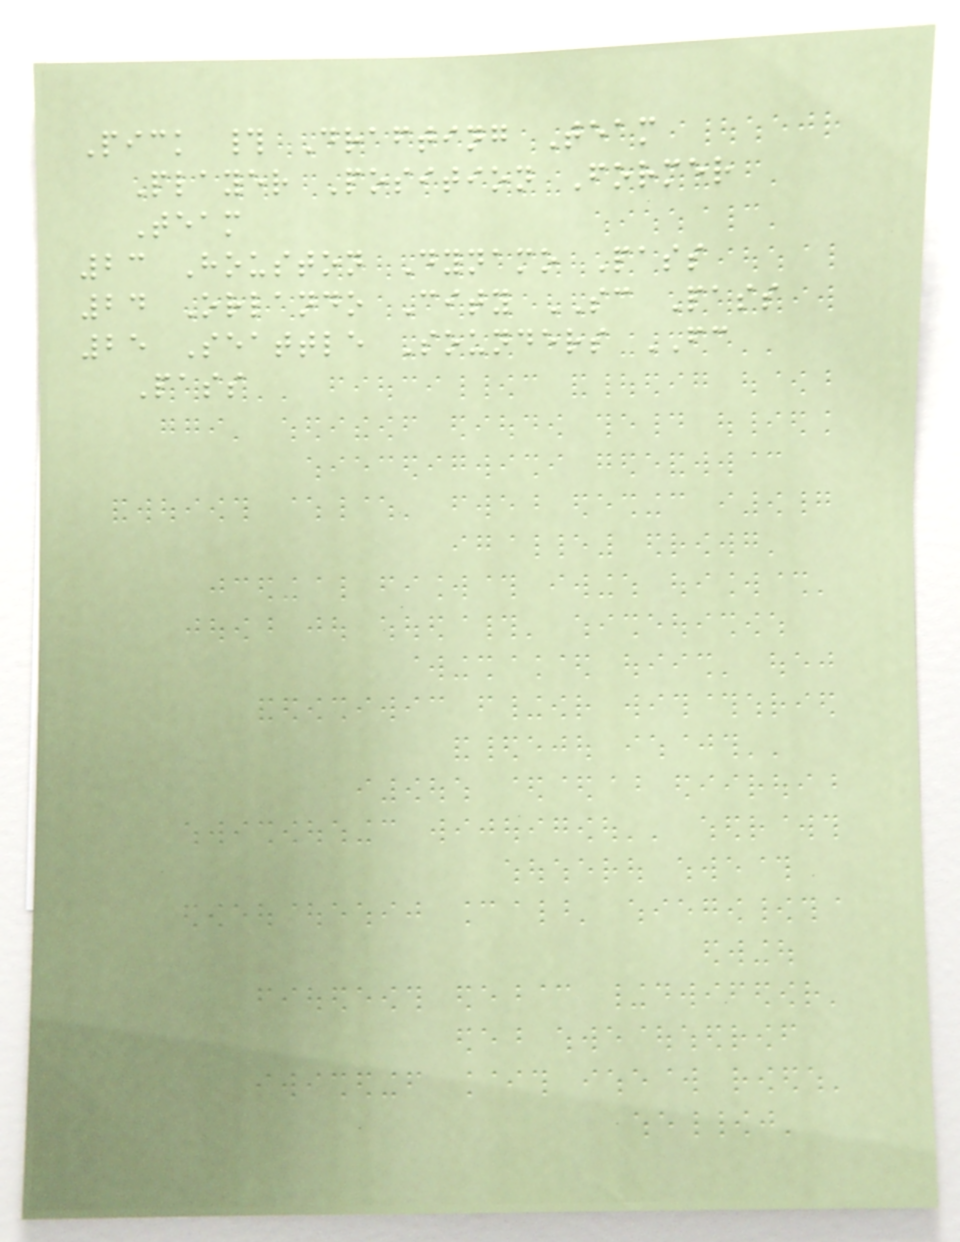Pick # Drafting Team
Player Position Former
Team
23 Houston Dynamo Pass
24 Orlando City SC Pass
25 Seattle Sounders FC
Pass
